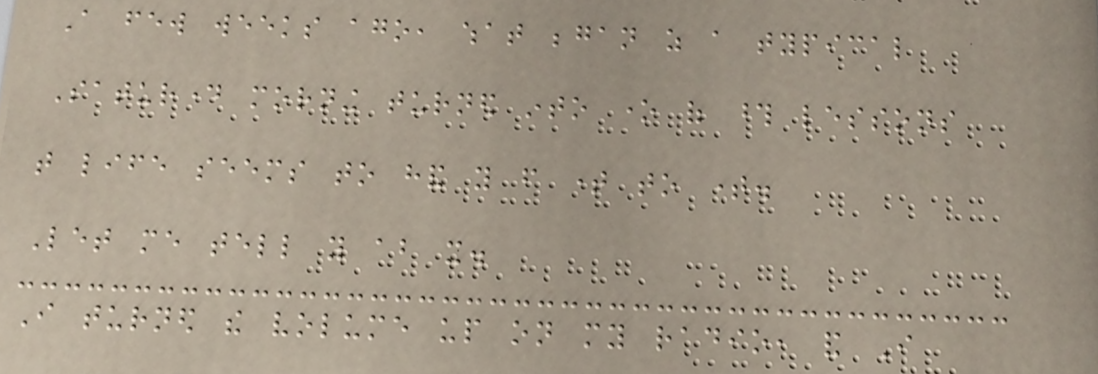A few weeks ago, what began as a typical
Saturday morning turned into one of those lessons
that life seems to hand you from time to time.
Let me tell you about it.
I turned the volume up on my radio, and I
